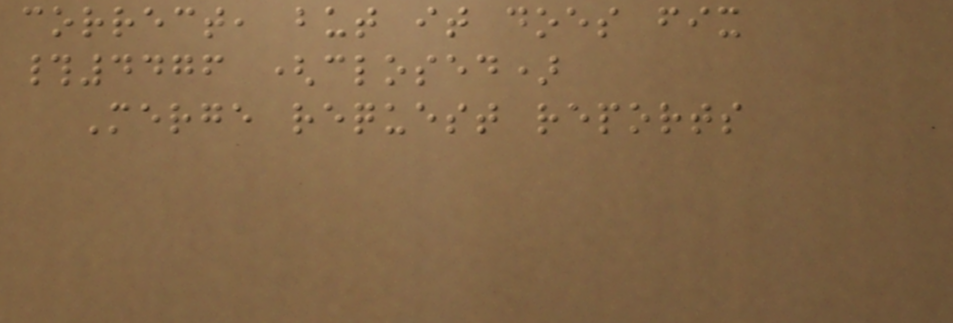correct, but it does fix
#4476 (closed)
Merge request reports
